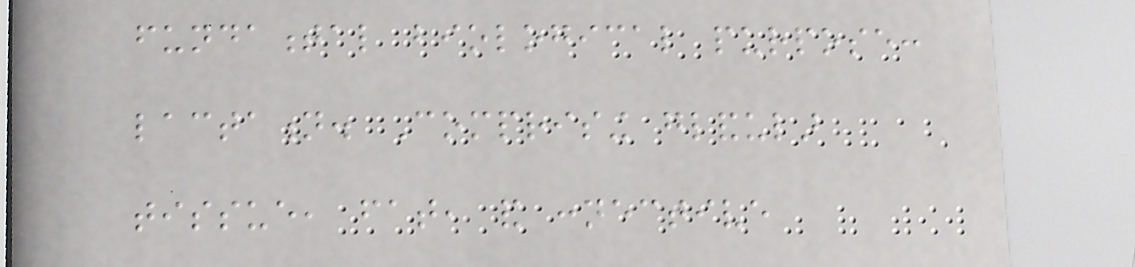fundamental biological purpose:
lactation. Comprising glandular
tissue, fat, and connective
